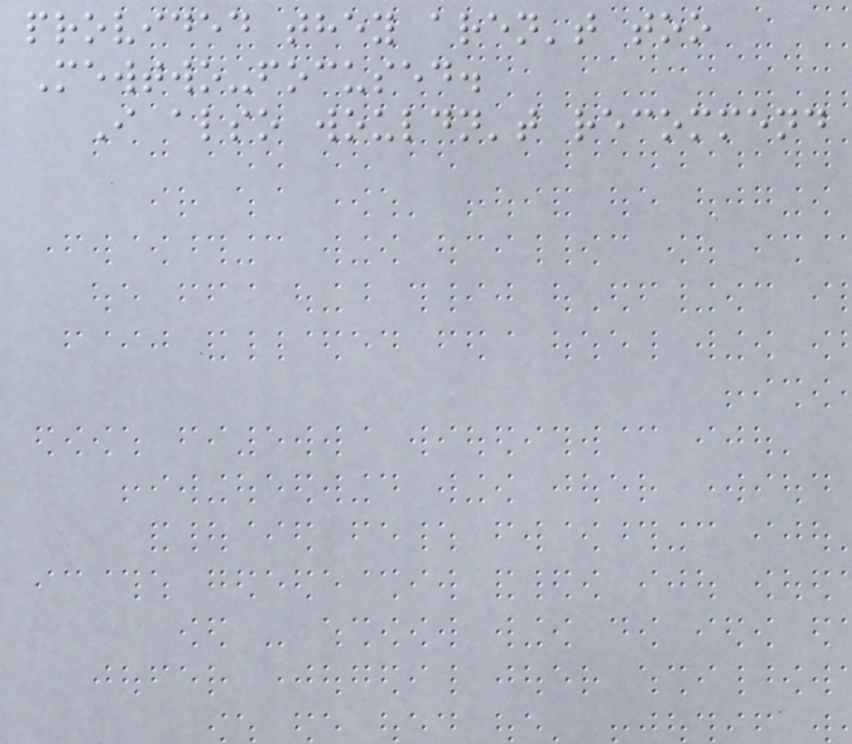provided they aren't too
Mewtwo-focused.
I also wouldn't recommend
